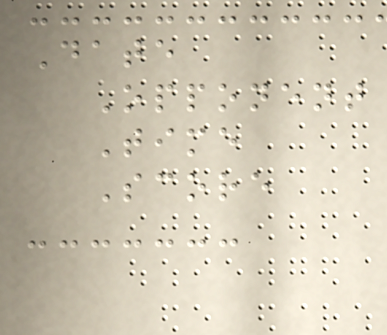Date
Opponent
Time
Score
